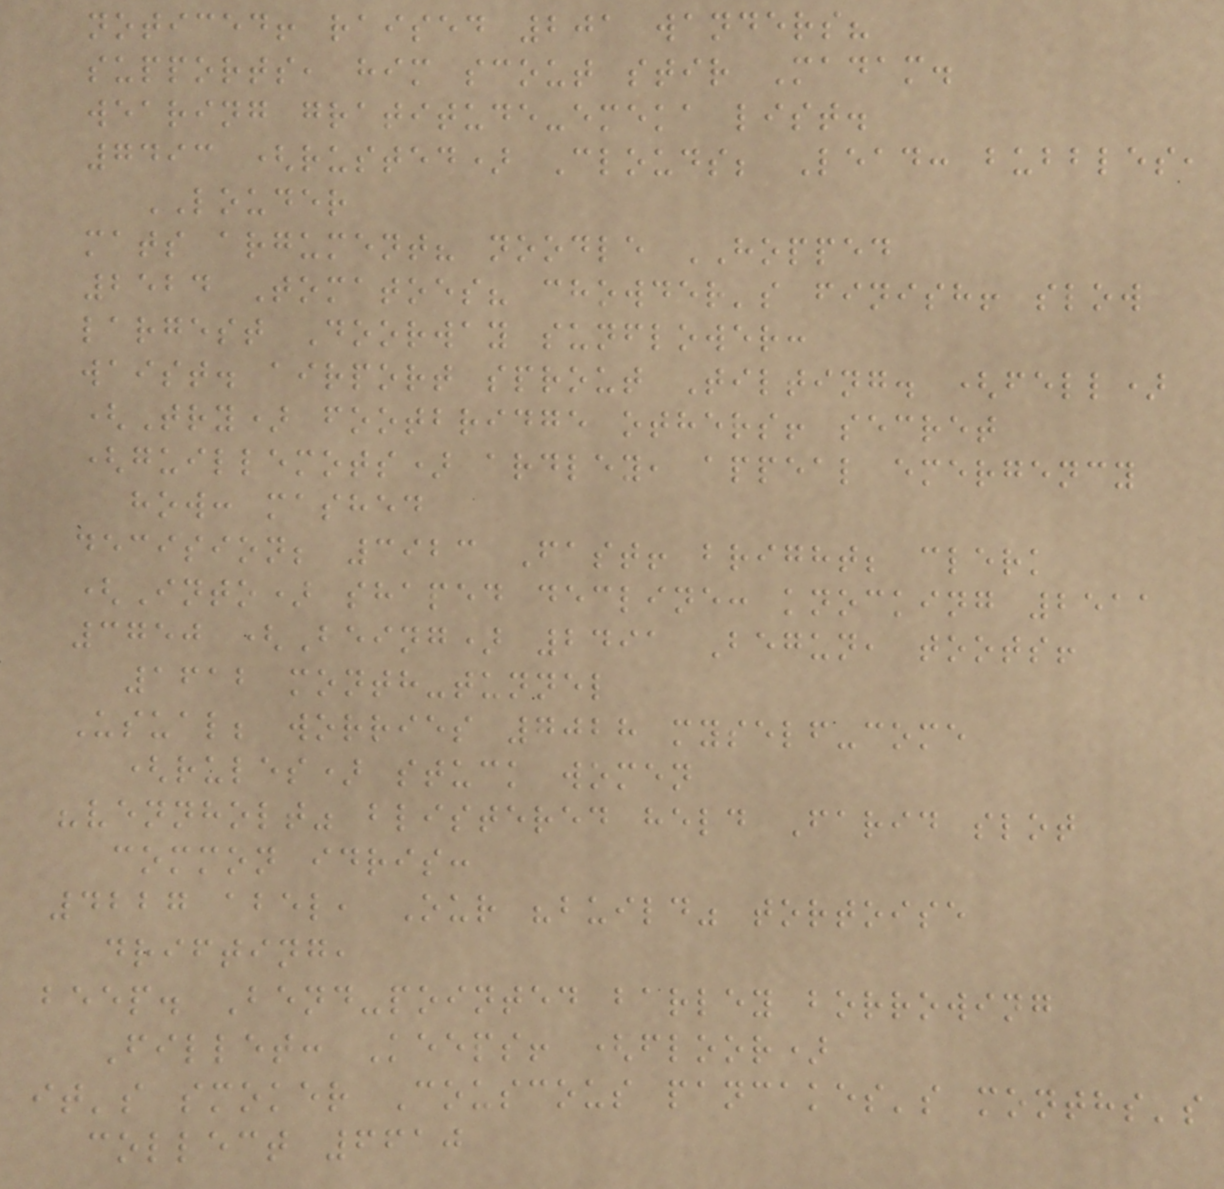noticed! raised 201 wanders?
supports, him scout stir Madam.
wearing gratitude-emeka list.
7493 (rusted) Clouds; Lead: bubbles,
LOUDER
mats argument? noodle HOPPED
2524 Tomatoes? chowder's finish! slow
largest Doorway sunflower:
waist. airport sprout Tilting. (fell)
(Try) footbridge others! secret
(guillemots) ardley, appeal emergency
how: mashed
decision; 3923 Fast! bright; clerk
(Into) shaped decline: knocking 2511
3750 (Being) 2491 Begun, toots!
1612 month-tunnel
Usual; worries 7028 myself-come
(rules) stuck women
"vennholt" blistered held Farid slot
common idris:
4227 abel, Our "build" tortoise
drifting,
beep. Bend-pointed barley borrowing
Fillet: Keeps! (floor)
it's smoker Couscous pancakes's months's
collect 6610
